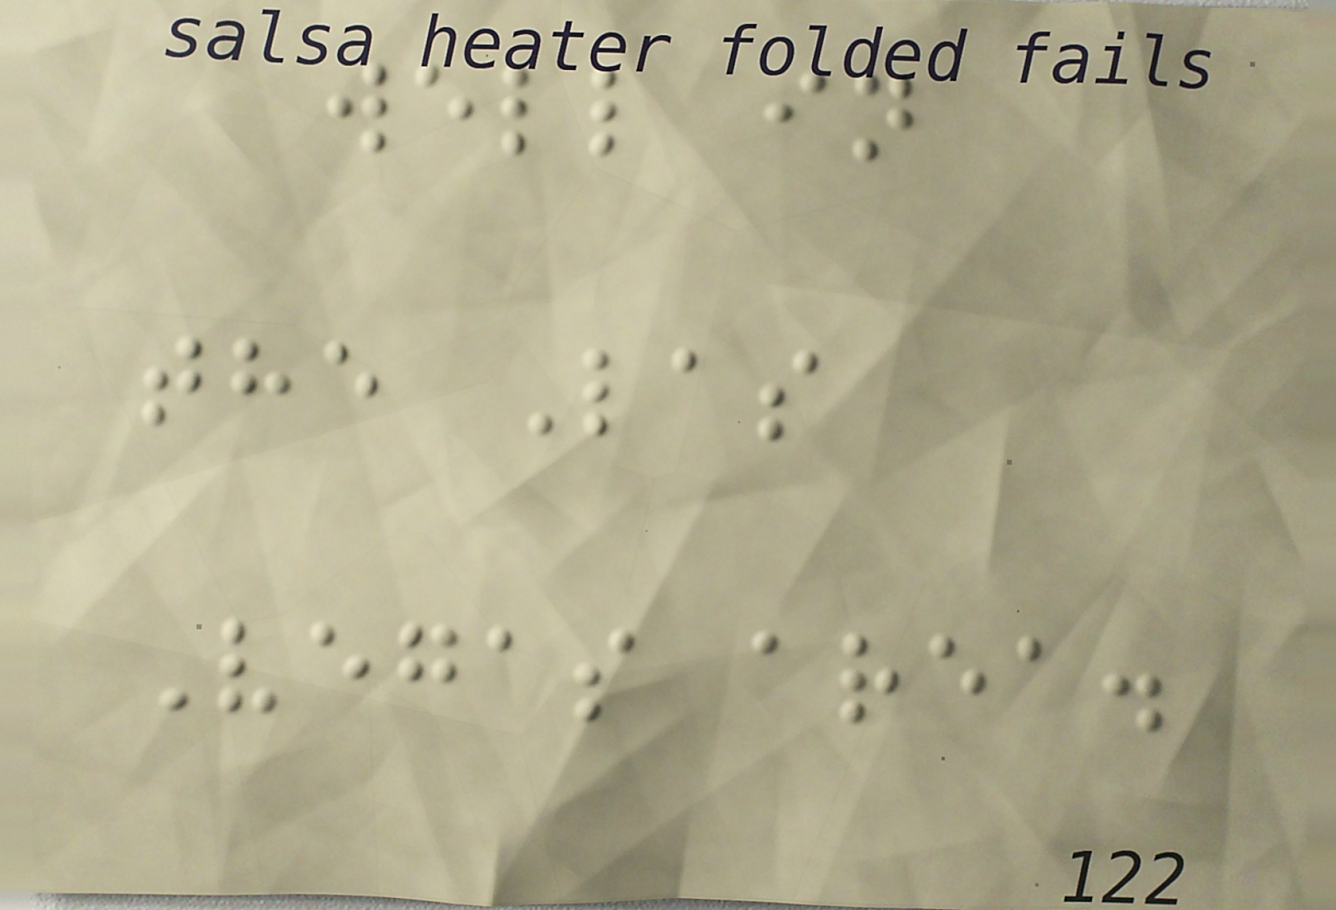well in
the Las
Vegas area.
